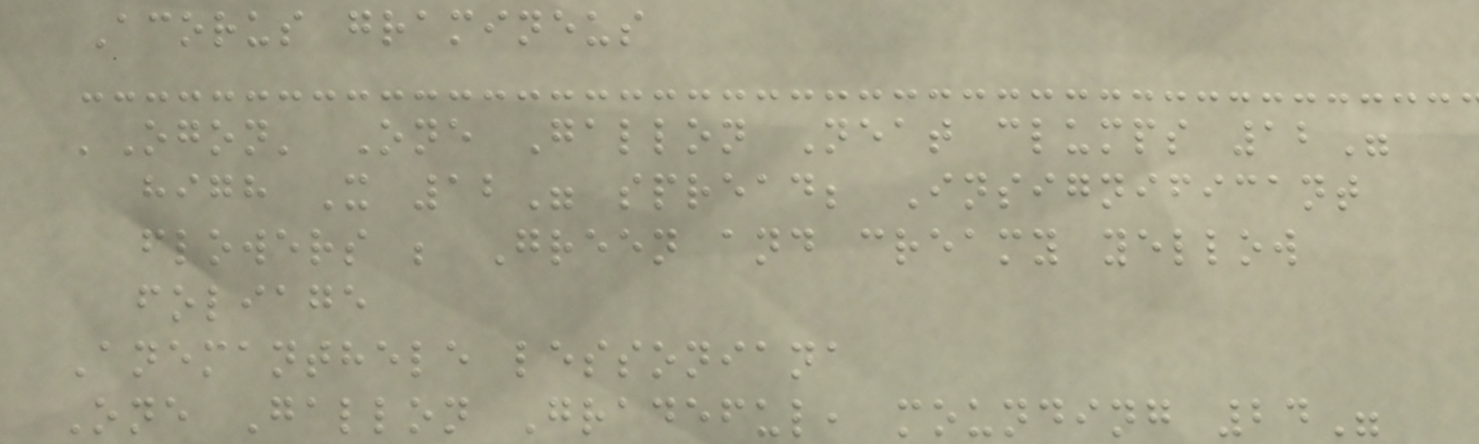Acorus gramineus
'Ogon' One Gallon Neat clumps 12"
high X 12" spread; Insignificant
flowers ; Green and creamy yellow
foliage
Anemanthele lessoniana
One Gallon Gradeful, mounding 24"
